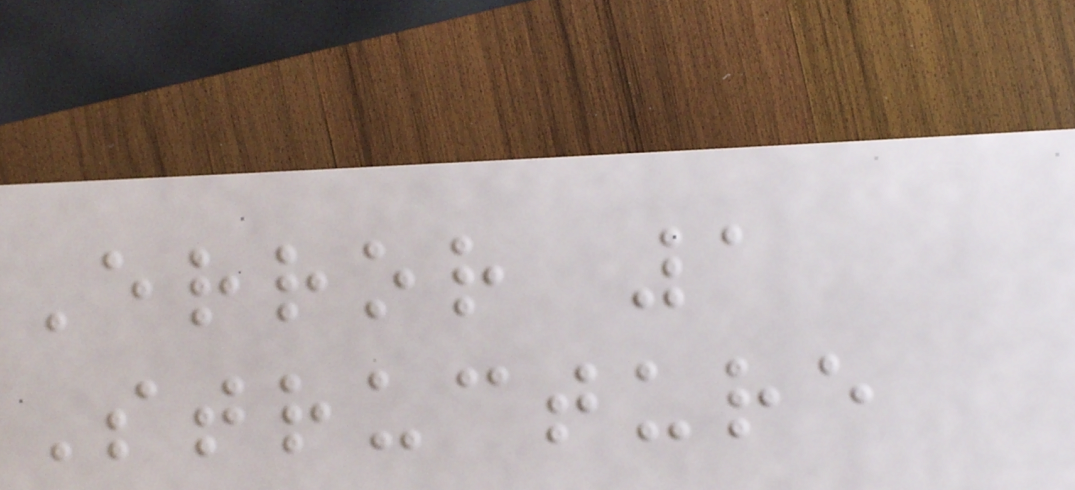Error 1
Structure
